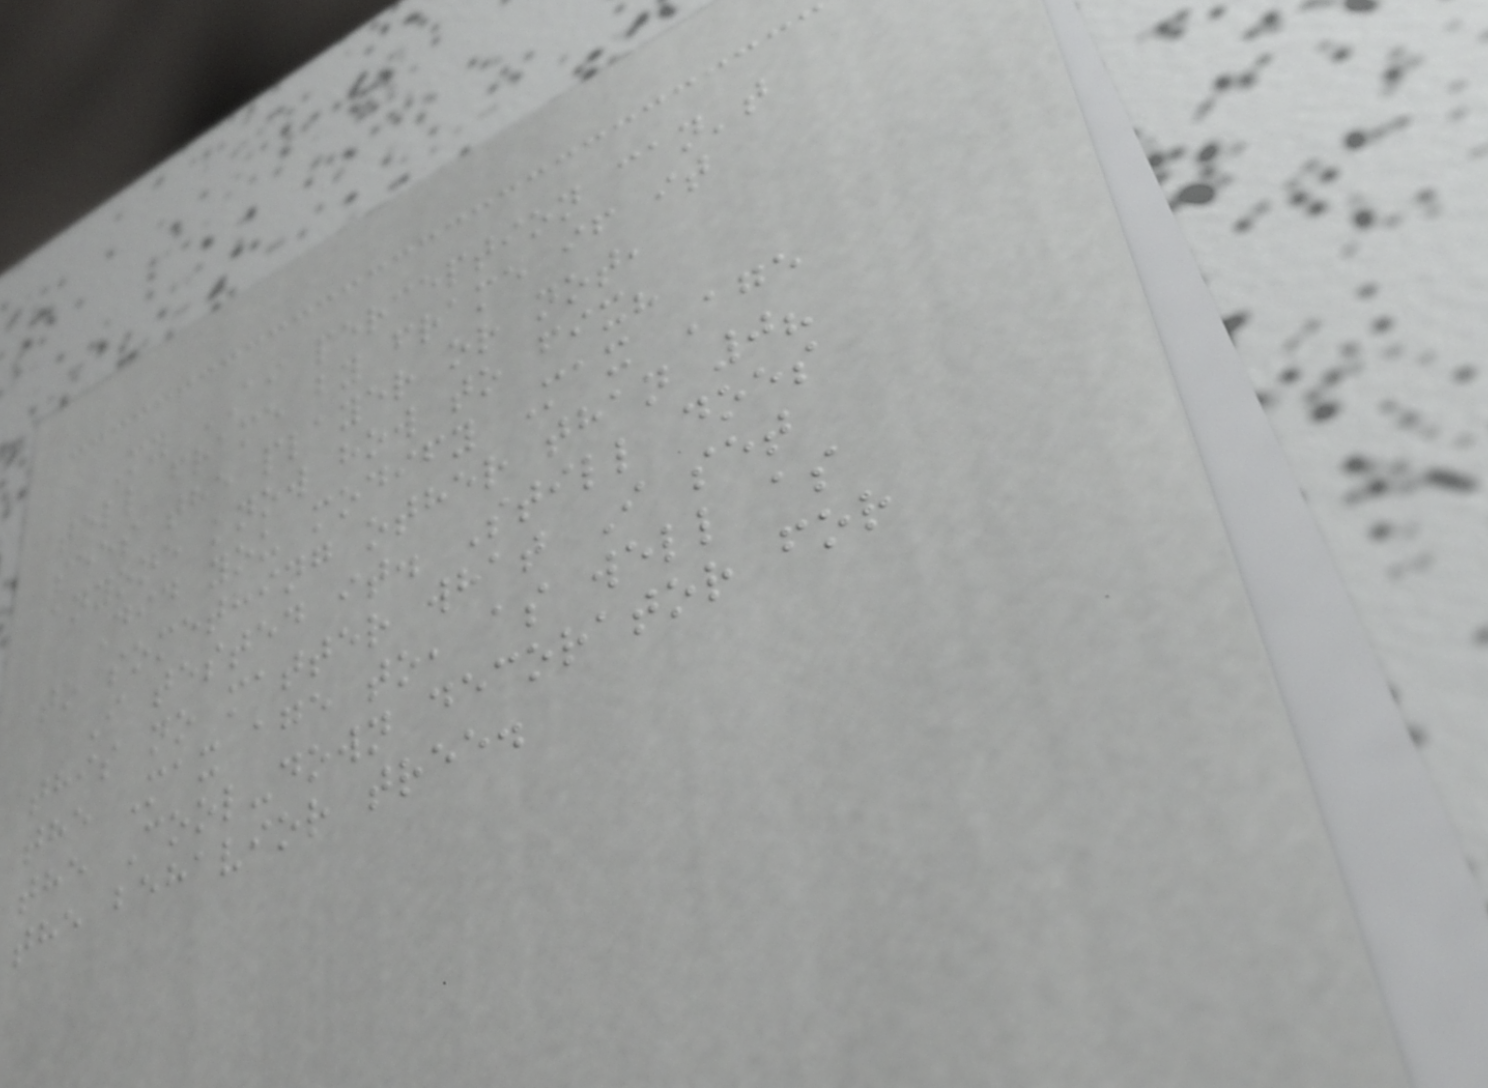My AI perception can't
tell frame by frame if it
sees the player or not,
anyone know how to fix?
Did you modify Max Age
to something other than 0?
I tested it. Still does
this no matter what I set
the Max age to, as well as
the Cool-down decorator for
the behavior tree.
